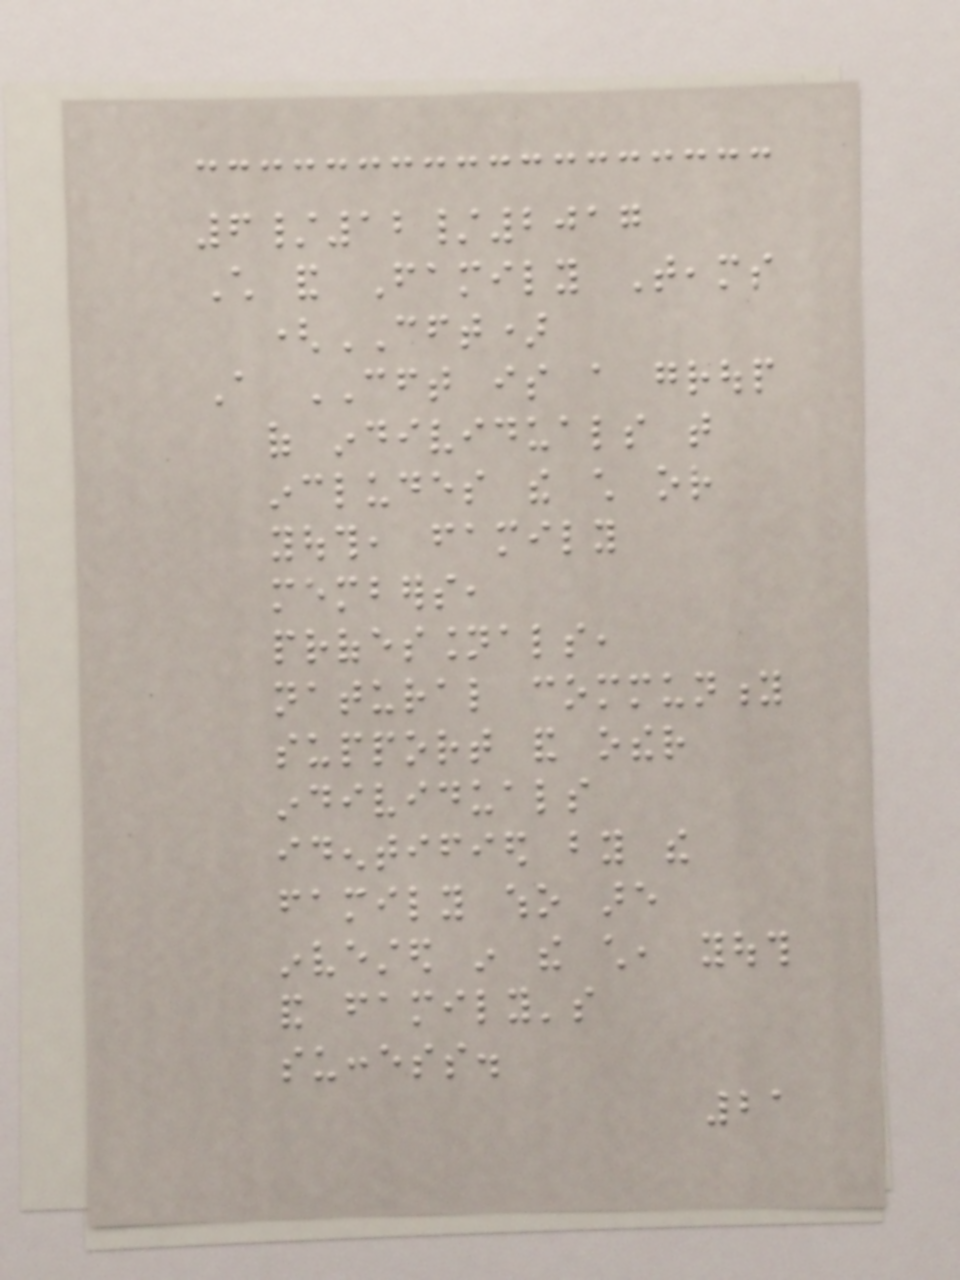6/12/2017
Child and Family Teams
(CFT)
A CFT is a group
of individuals that
includes the child or
youth, family
members,
professionals,
natural community
support and other
individuals
identified by the
family who are
invested in the child, youth
and family's
success.
21
